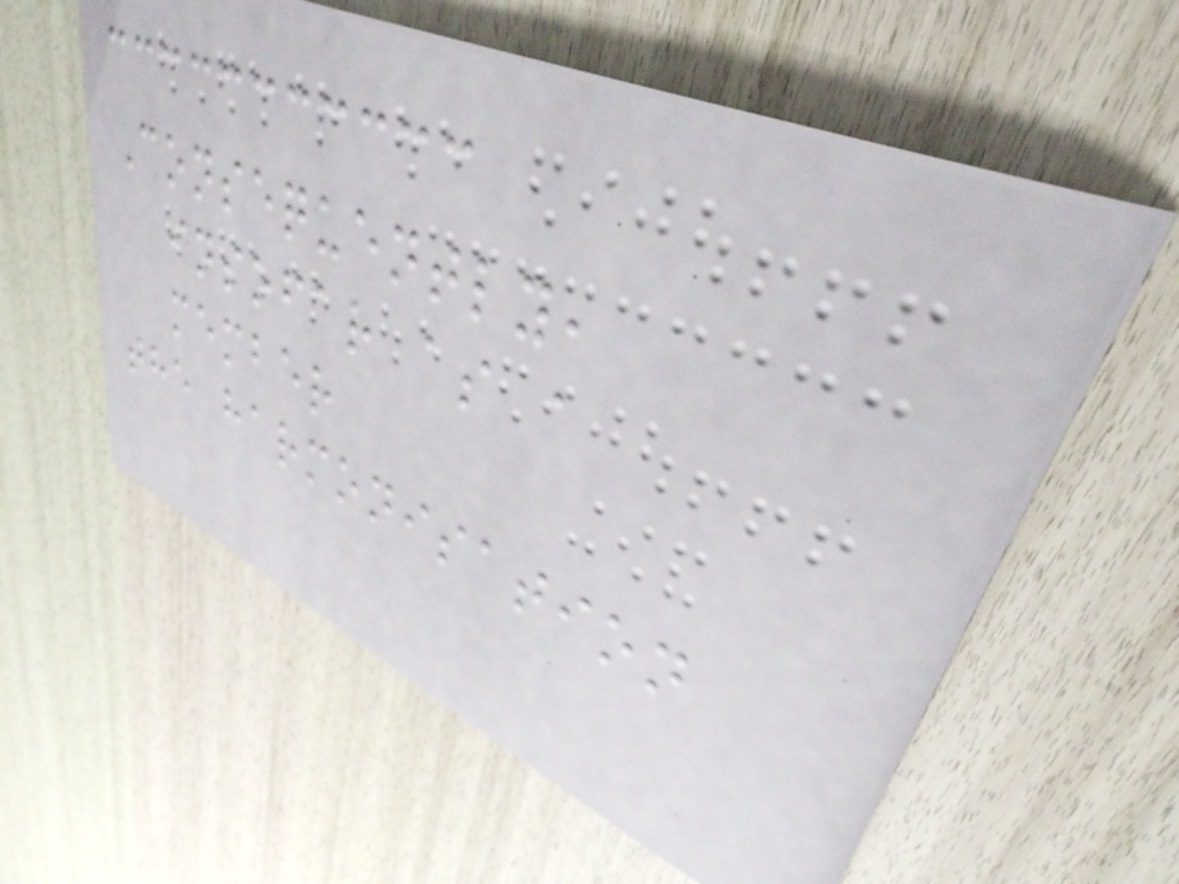Consequently,
insofar as a
member
the harmonisation
